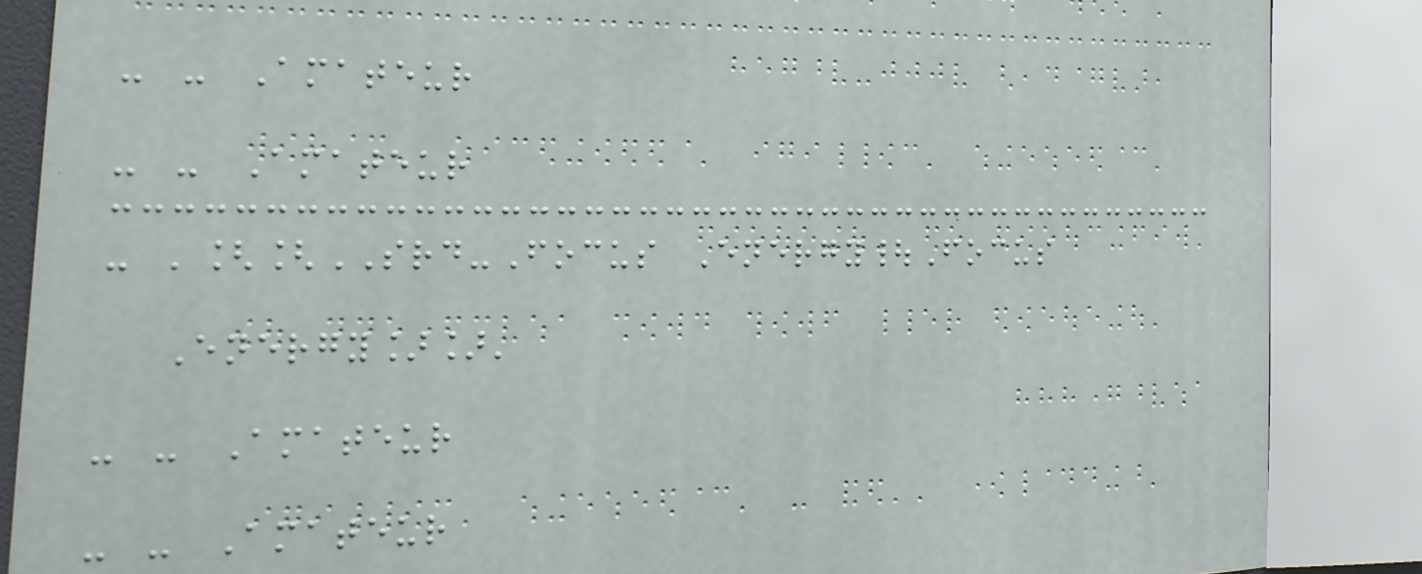- - Amateur
- - Amateur
- '[[SRD-Focus Energy|Focus
Energy]]'
- - Amateur
- - Amateur
